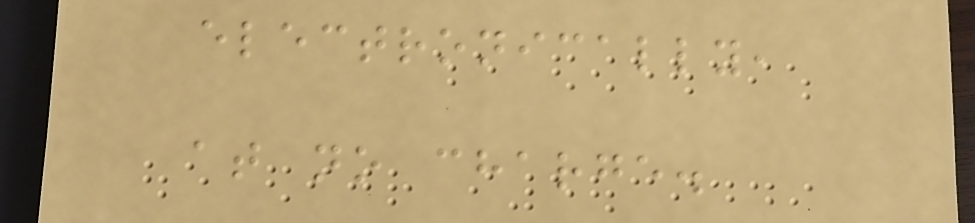electronically,
at no charge.
